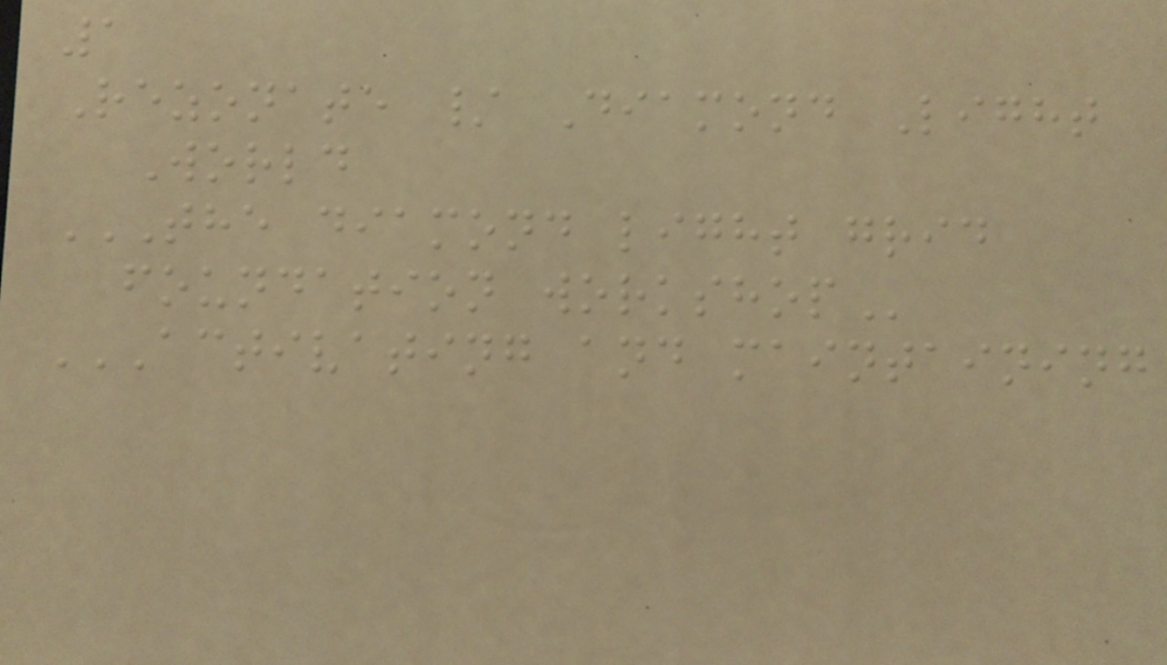1
Rezonate / Diamond Light
World
THE DIAMOND LIGHT GRID
FOUNDATION WORKSHOP
ACTIVATING AND MAINTAINING
